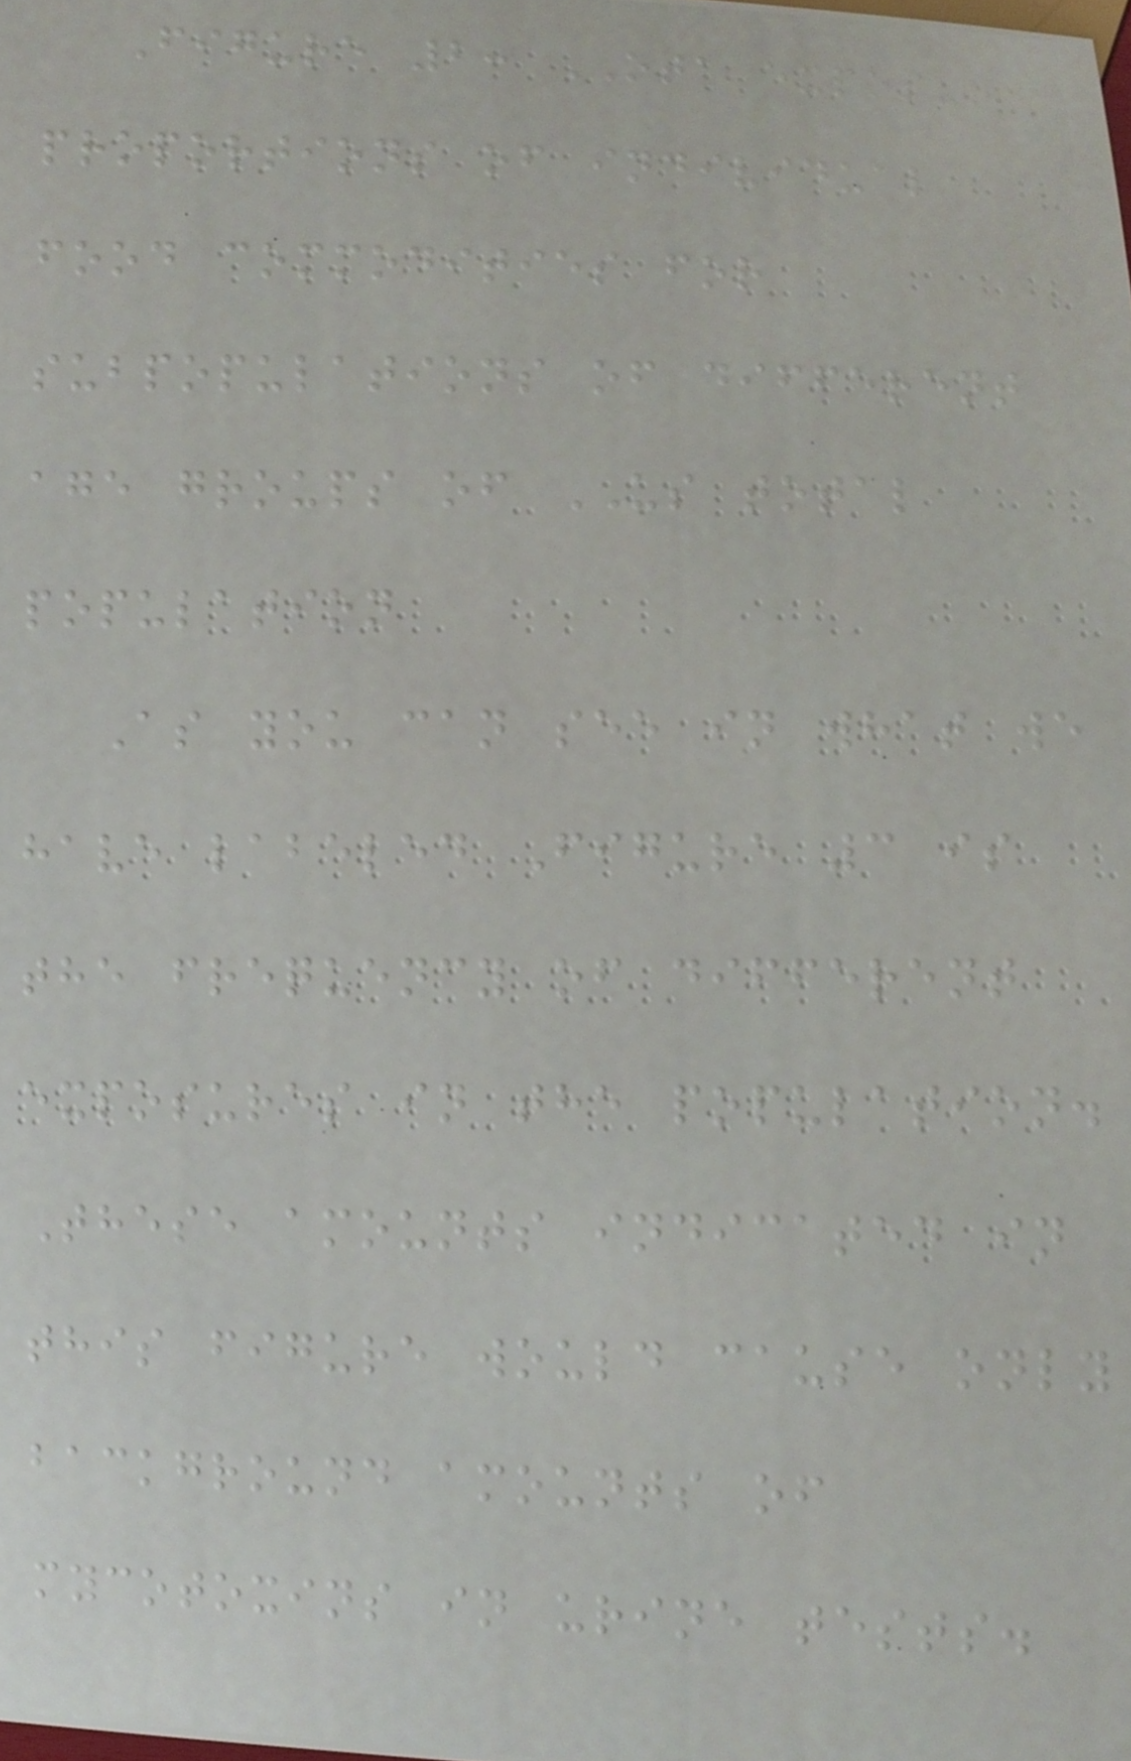Figure 2: OTA exposure
proportions of individual
food commodities for
subpopulations of different
age groups of US total
population
As you can see in what we
have labeled Figure 3 is
the frequency of different
exposures in the population.
These amounts indicated in
this figure would cause only
background amounts of
mycotoxins in urine tests.
